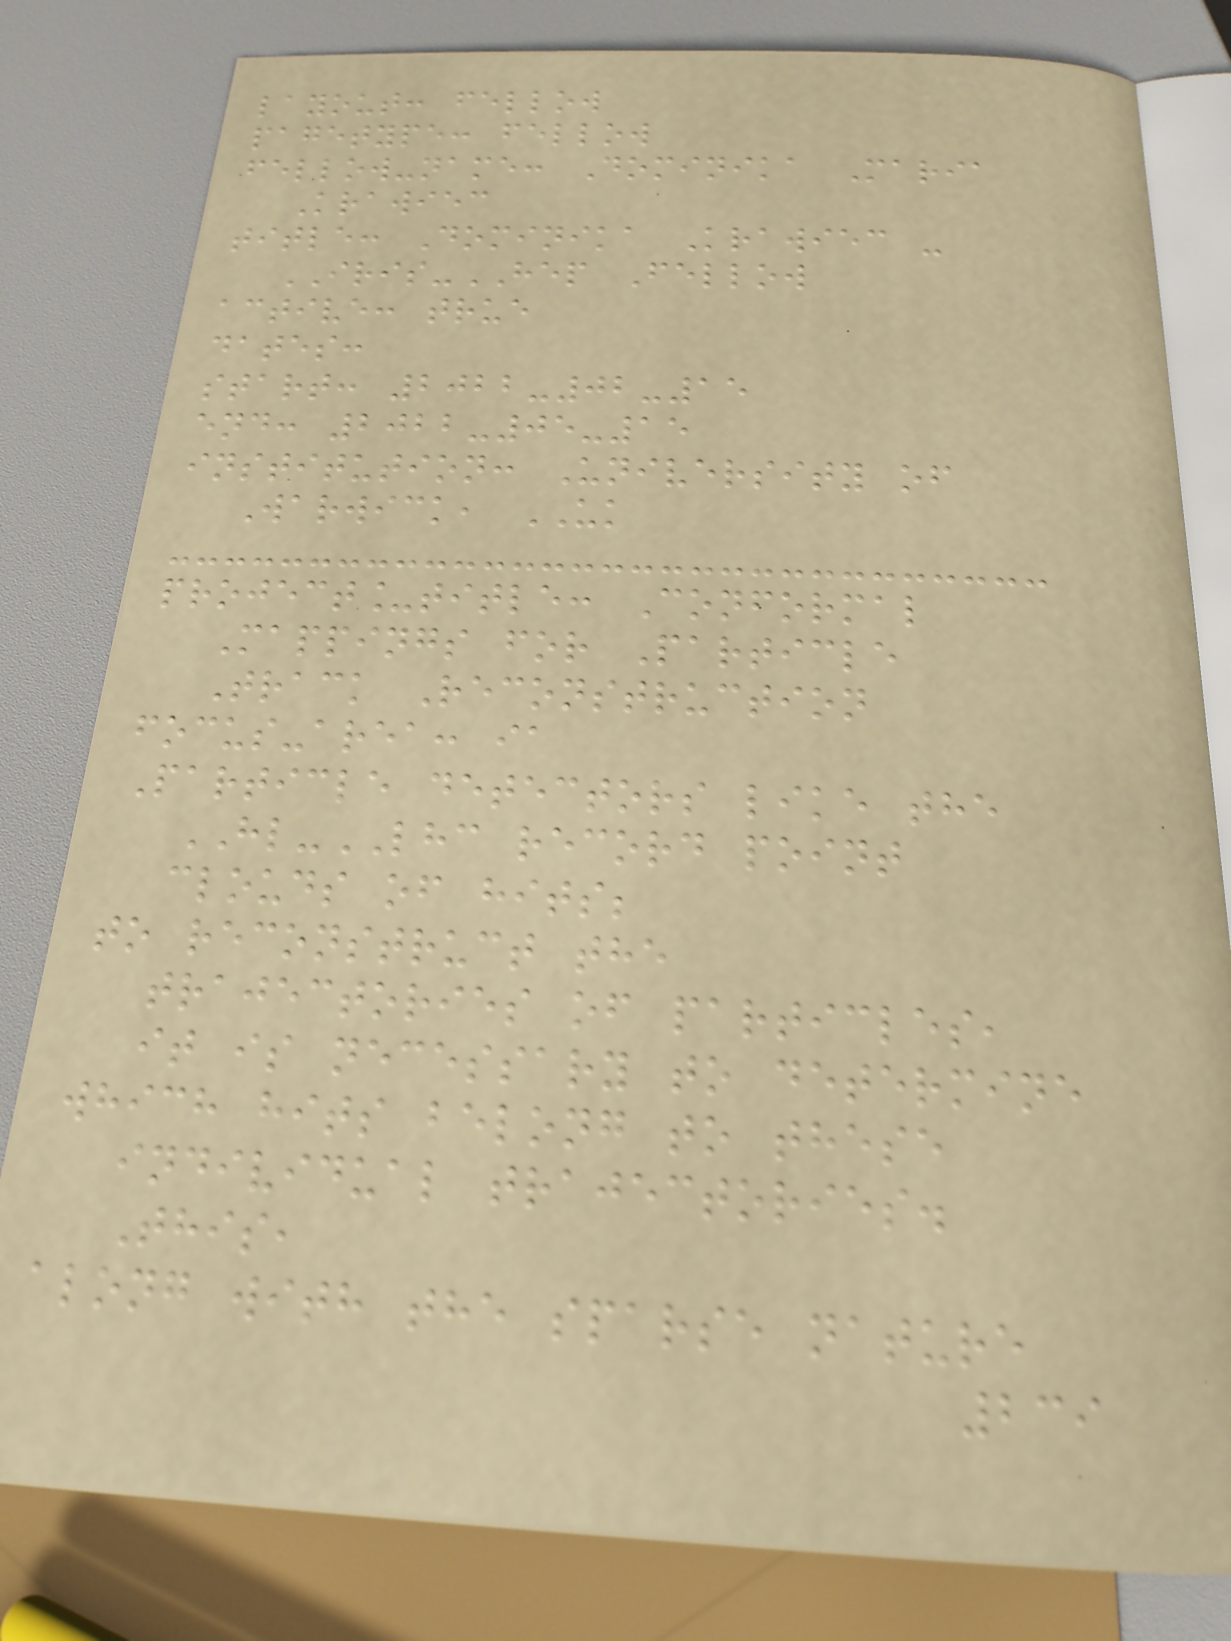layout: fellow
pagetype: fellow
fellow-name: Dominika Maria
Krawiec
title: Dominika Krawiec -
IRIS-HEP Fellow
active: true
dates:
start: 2022-02-15
end: 2022-05-15
institution: University of
Warwick, UK
project_title: Conformal
Mappings for Particle
Track Reconstruction
focus-area: ia
Particle detectors like the
HL-LHC record point
clouds of hits;
to reconstruct the
trajectories of particles,
it is necessary to determine
which hits belong to these
individual trajectories.
This,
along with the sparse nature
239
